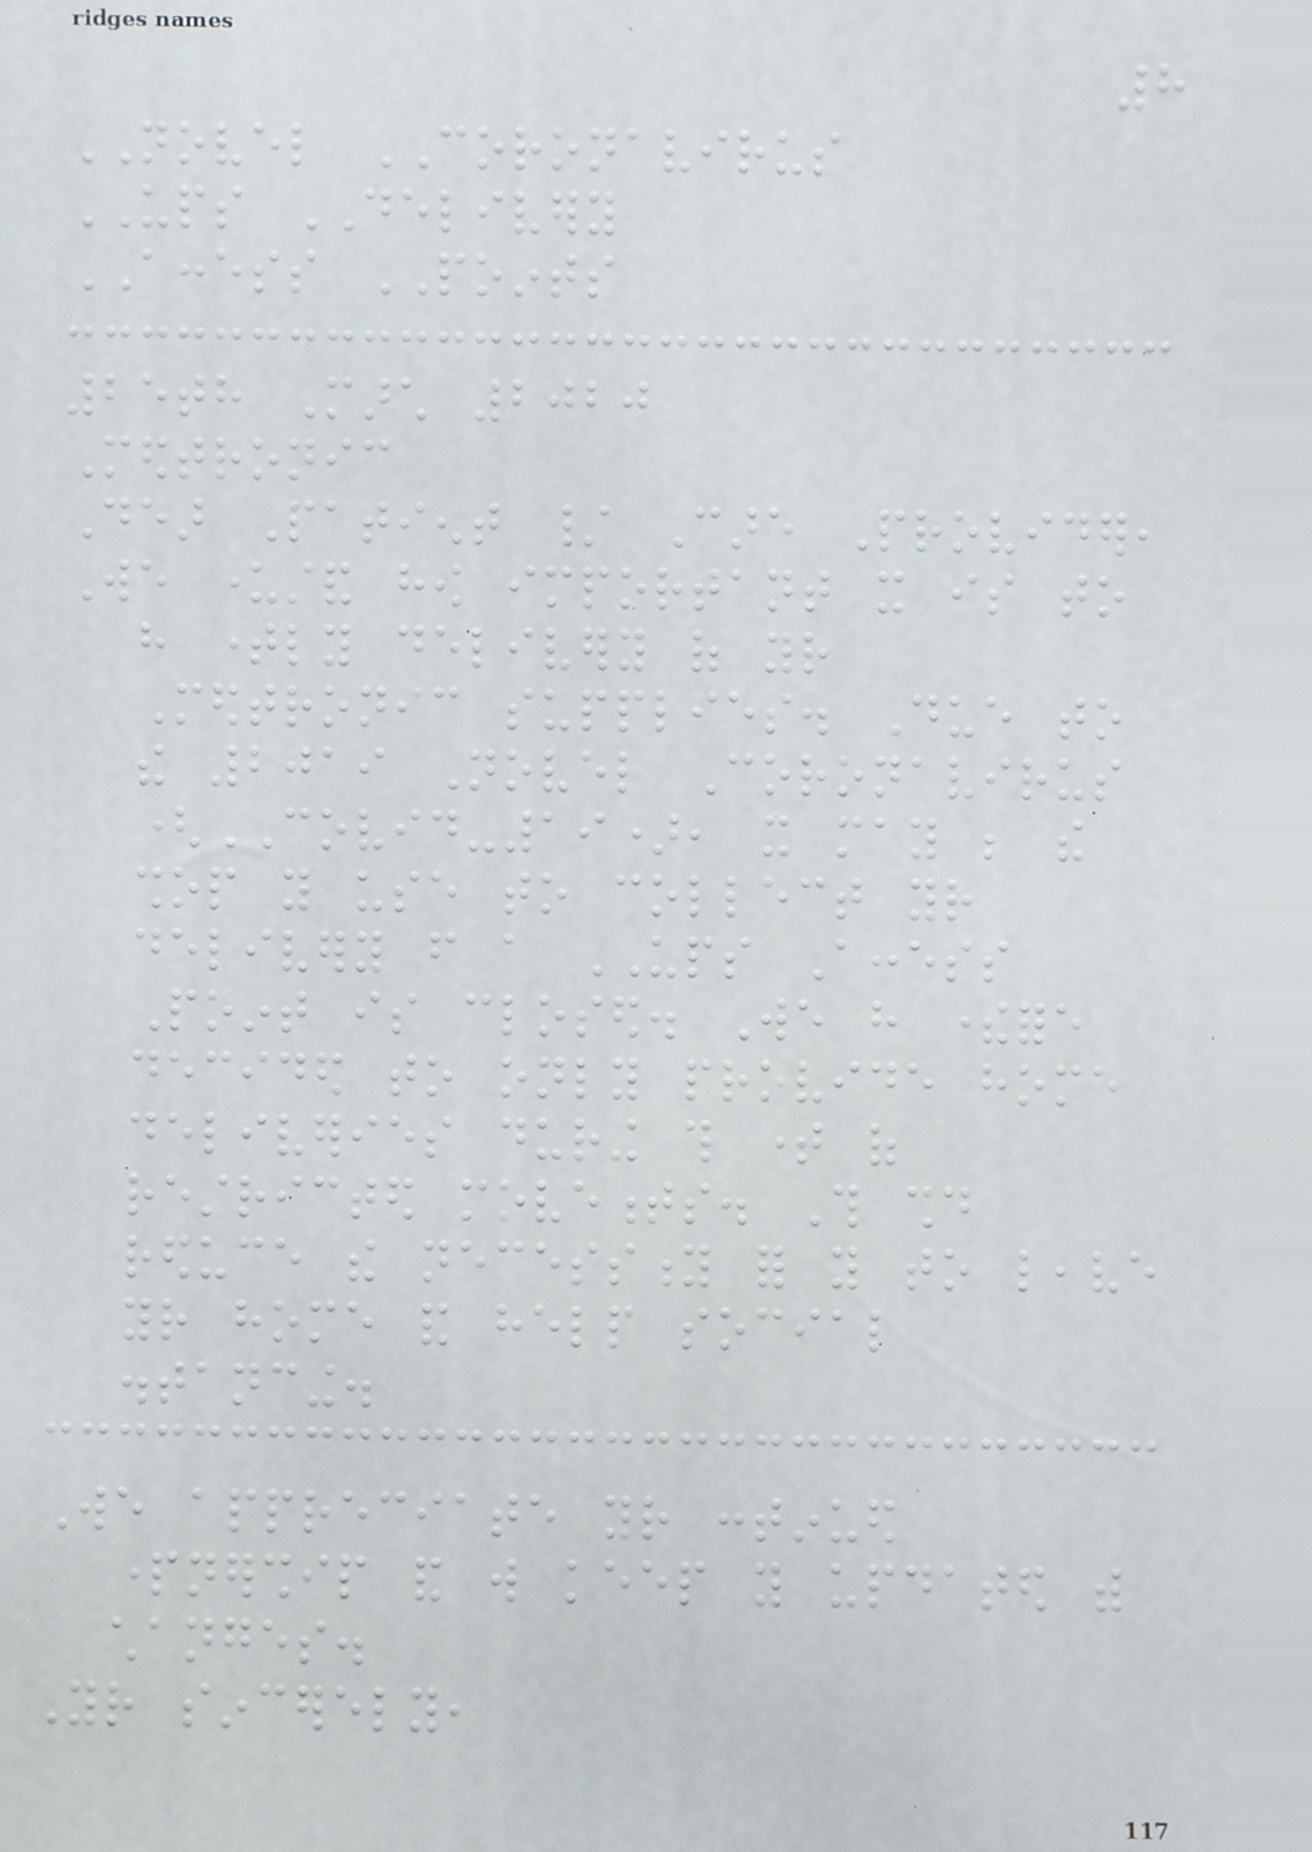8
NOVEL CORONAVIRUS
UPS DELIVERY
ACCESS POINTS
25th March 2020
Medtronic
Dear Patient / Care Provider,
We understand how important it is to
have timely delivery of your
Medtronic supplies. Due to
the 2019 Novel Coronavirus
(COVID-19), it may be the
shop you use to collect your
delivery from a UPS Access
Point is closed. We have therefore
decided to only provide home
deliveries during this time of
restricted movements. This should
reduce the necessity for you to leave
your home and help social
distancing.
We appreciate your continued
partnership and will keep you updated with
changes.
Your sincerely,
